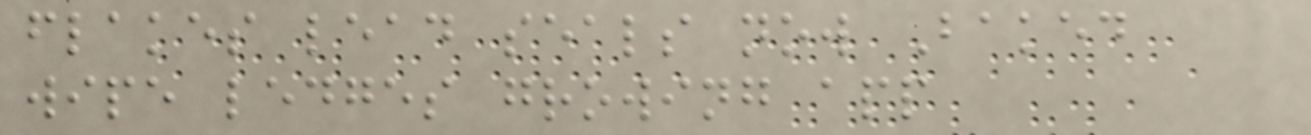flakes lead seals now Baked
wipe ledges growing app
